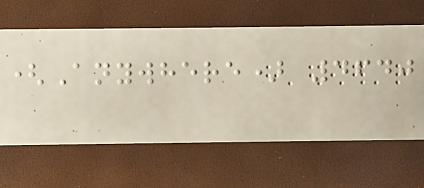(Anywhere) 4640
